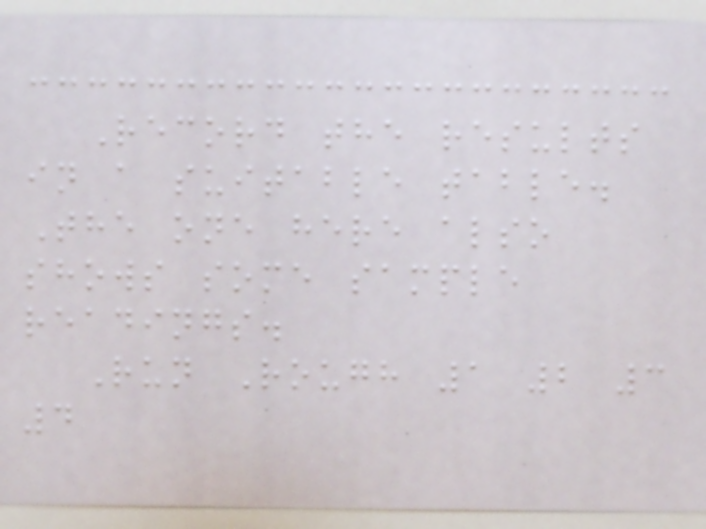Record the results
in a suitable table.
The one here also
shows some sample
readings.
Run Rough 1 2 3
4
